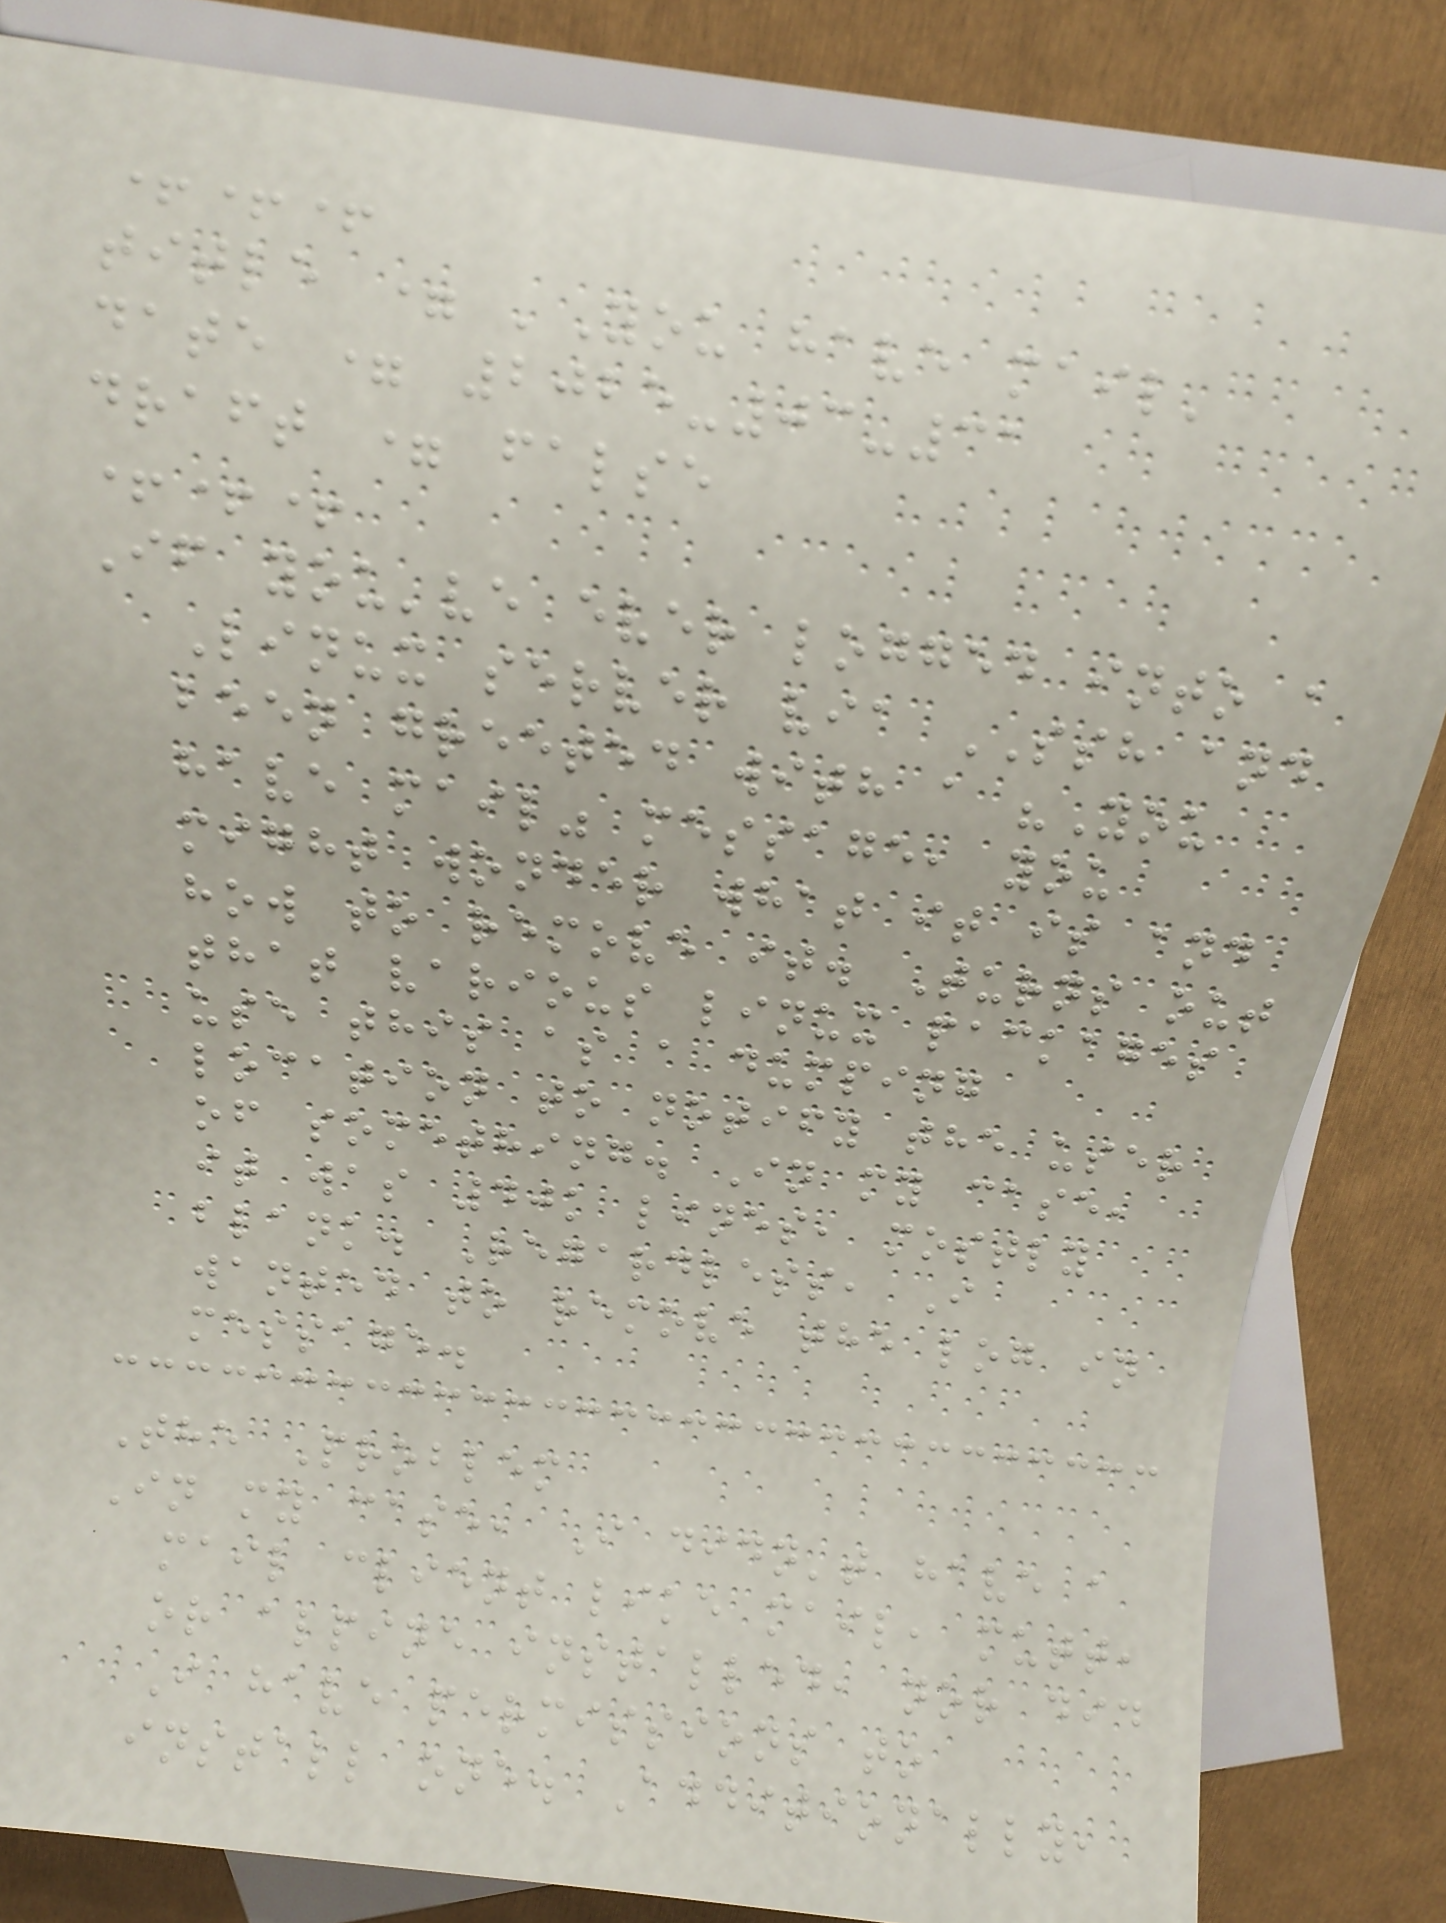+++
title = 'You have mail'
date = 2025-03-31
draft = false
+++
If you've ever logged into a
Linux server via SSH and
been greeted with a "You
have mail" message, you
might wonder what it is and
how to remove it. Turns out
that various linux packages
use this as a dumping
location to notify the user
of something. In my case,
it was 40k lines, mostly
blank. Regardless, I
wanted to remove the log in
message.
The Problem
In my case, I didn't have a
mail client like mail, mutt,
or alpine installed, nor did
I have permissions to
install one. Additionally,
